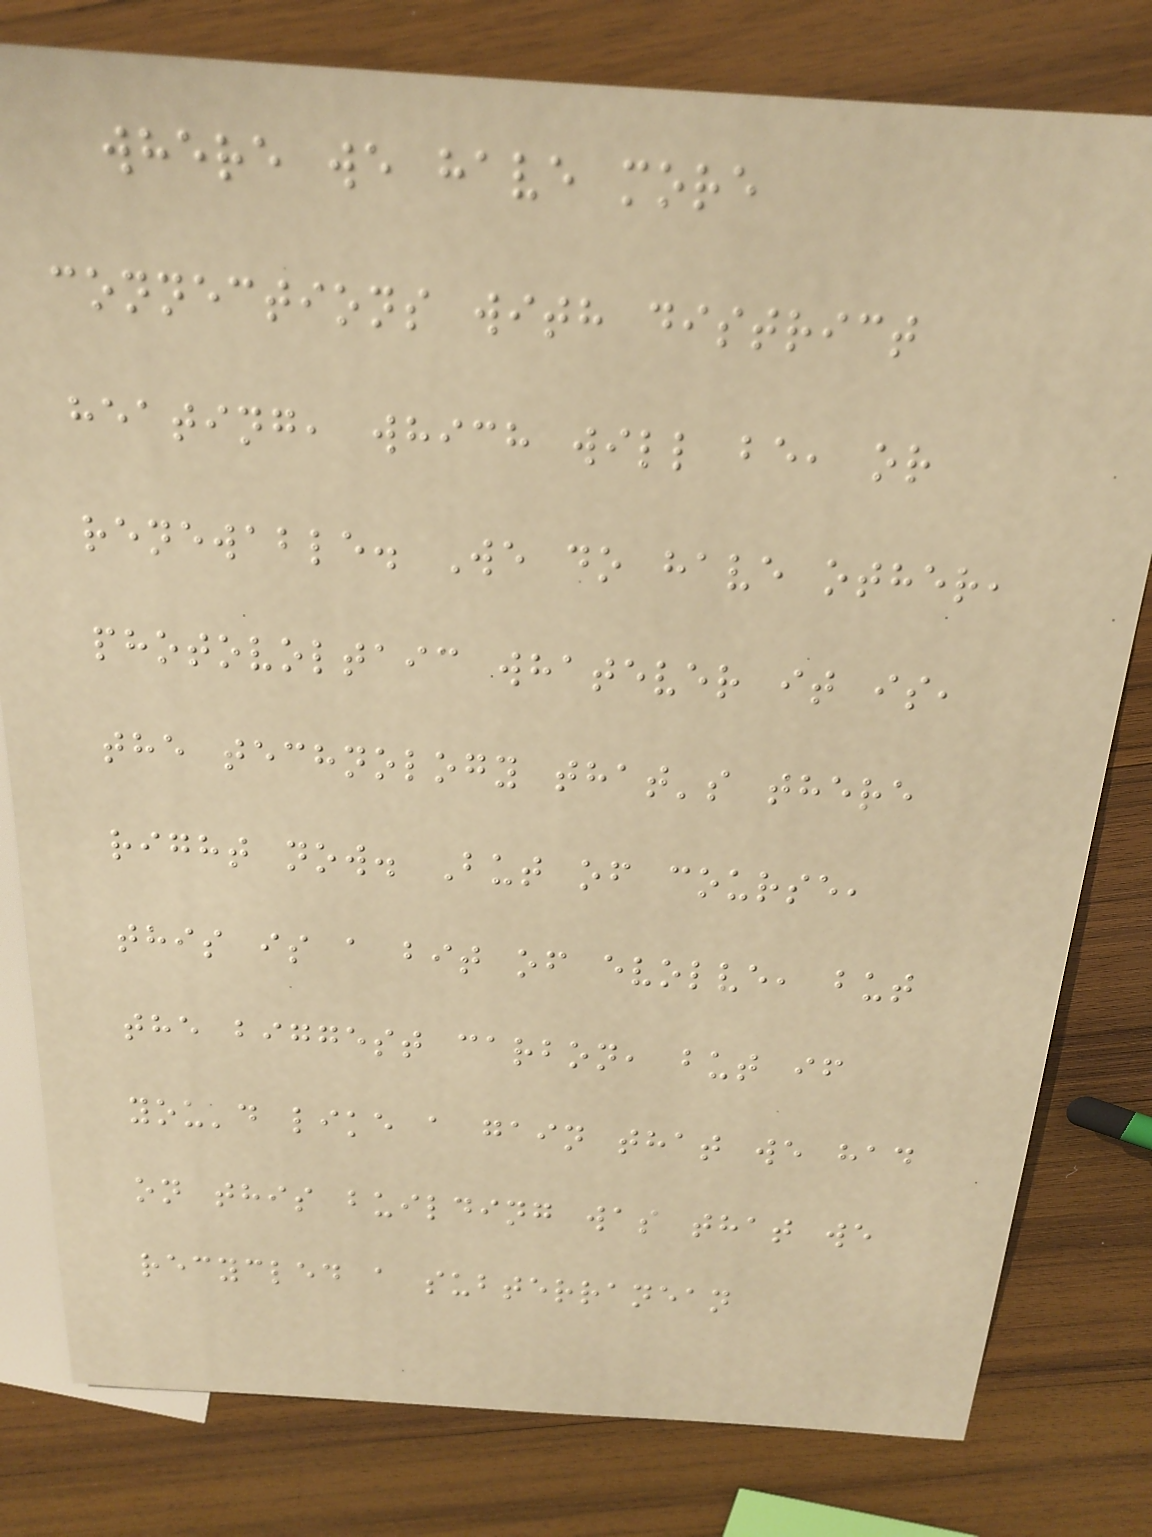where we have more
connections with district
heating, which will be, or
renewable. We do have other,
photovoltaic whatever it is,
the technology that's there
right now. But of course,
this is a bit of evolve, but
the biggest carbon, but if
you'd like a gain that we had
on this building was that we
recycled a subterranean
